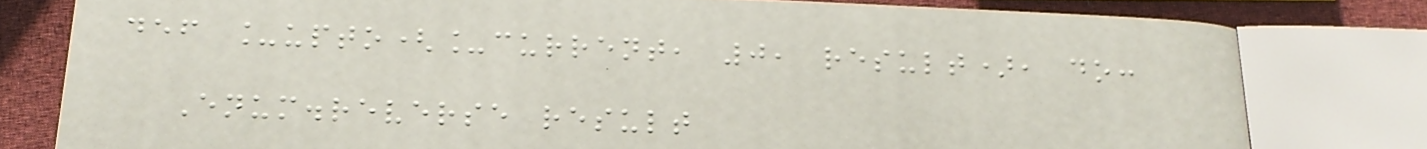def _upto(_current, 0, result), do:
Enum.reverse result
